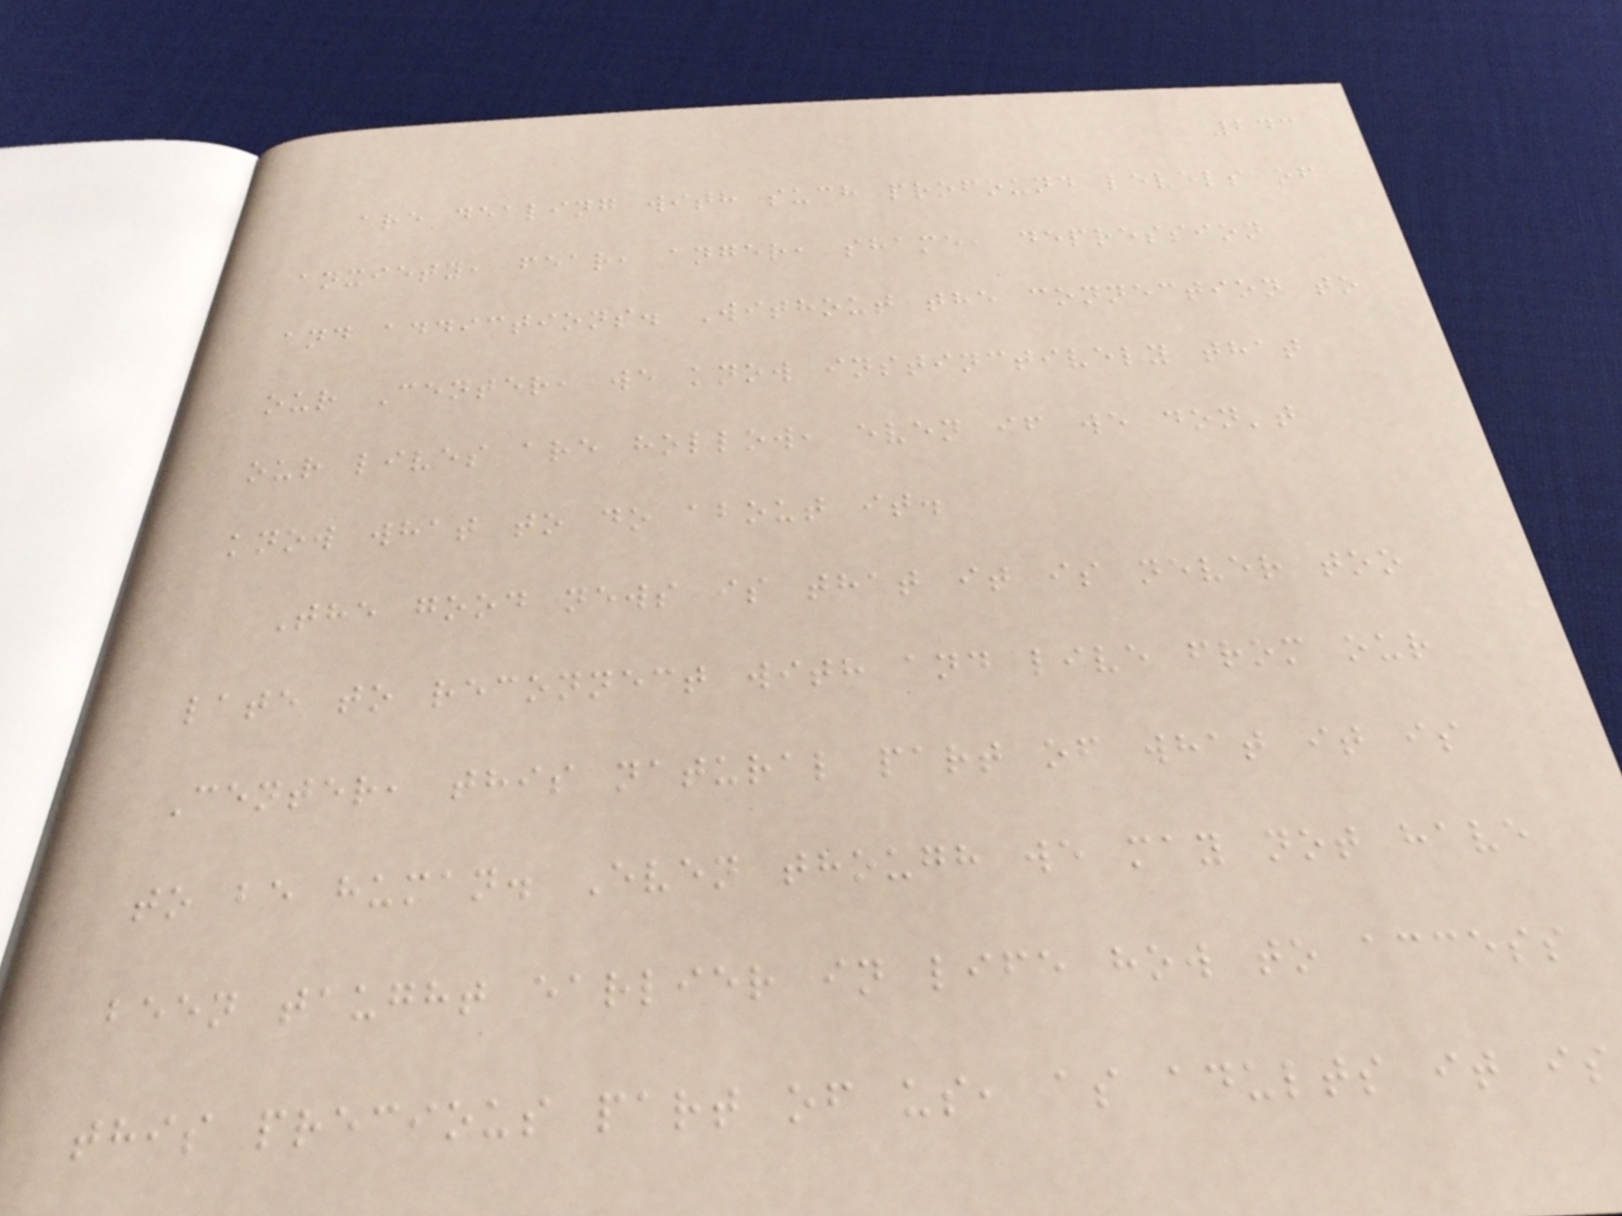243
are dealing with such profound levels of
anxiety, fear, anger, shame, depression
and addictions. Without the connection to
our Center, we know instinctively that
our lives are hollow, even if we don't
know what to do about it.
The good news is that it is never too
late to reconnect with and live from our
Center, this natural part of what it is
to be human. Even though we may not have
been taught earlier in life how to access
this precious part of us, as adults it is
